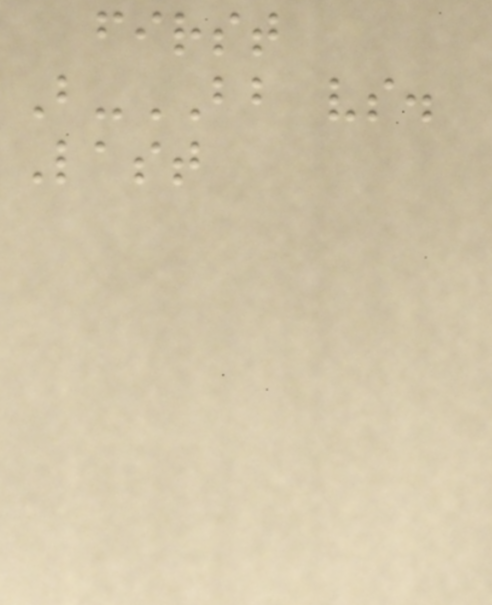first
B-BB vs.
Last
